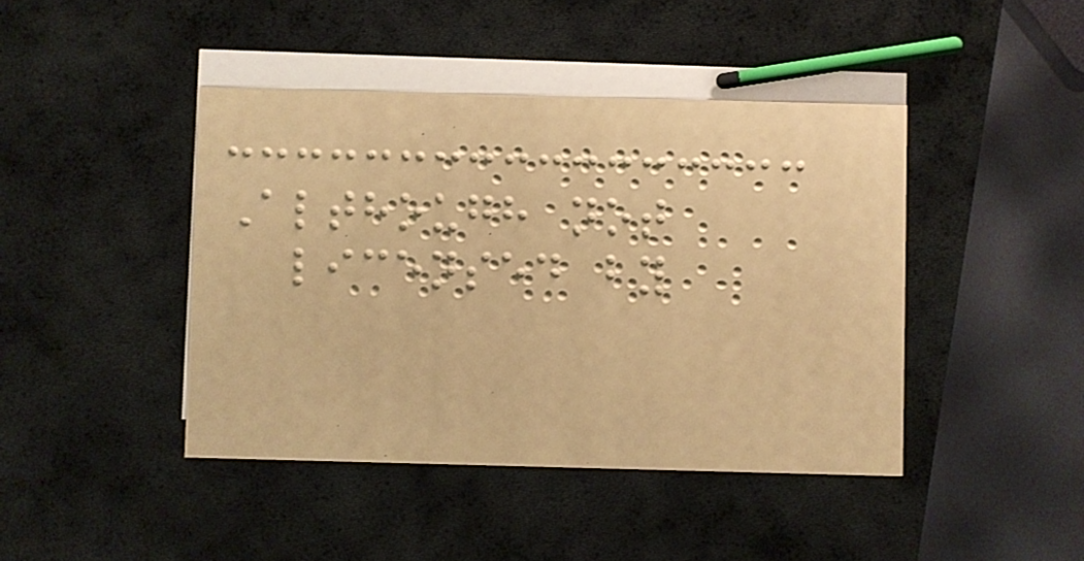Although not
licensed by
